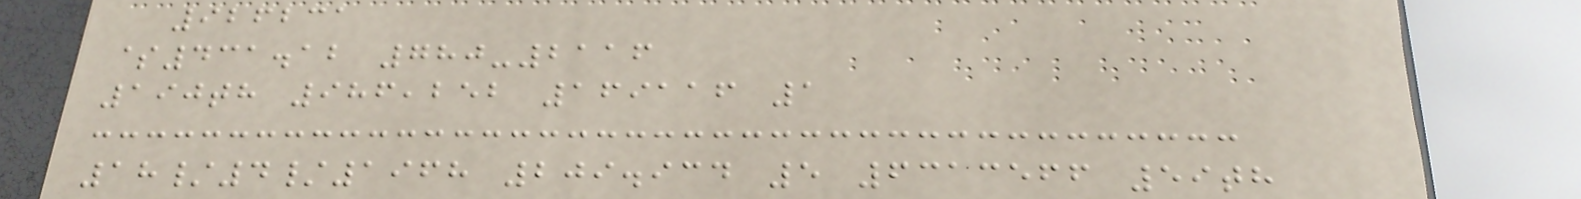926231
$431.12 780-2116
190th 986,252 169116 1
18/4/1968 209.934 5 6313566 59th
